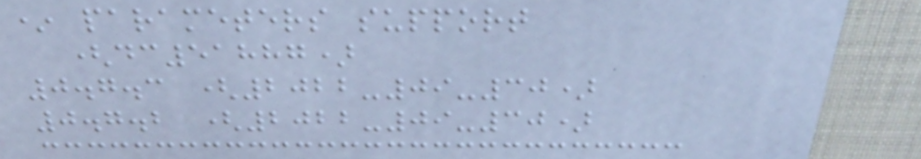* parameters support
(dc51887)
0.7.3 (2022-09-30)
0.7.2 (2022-09-30)
